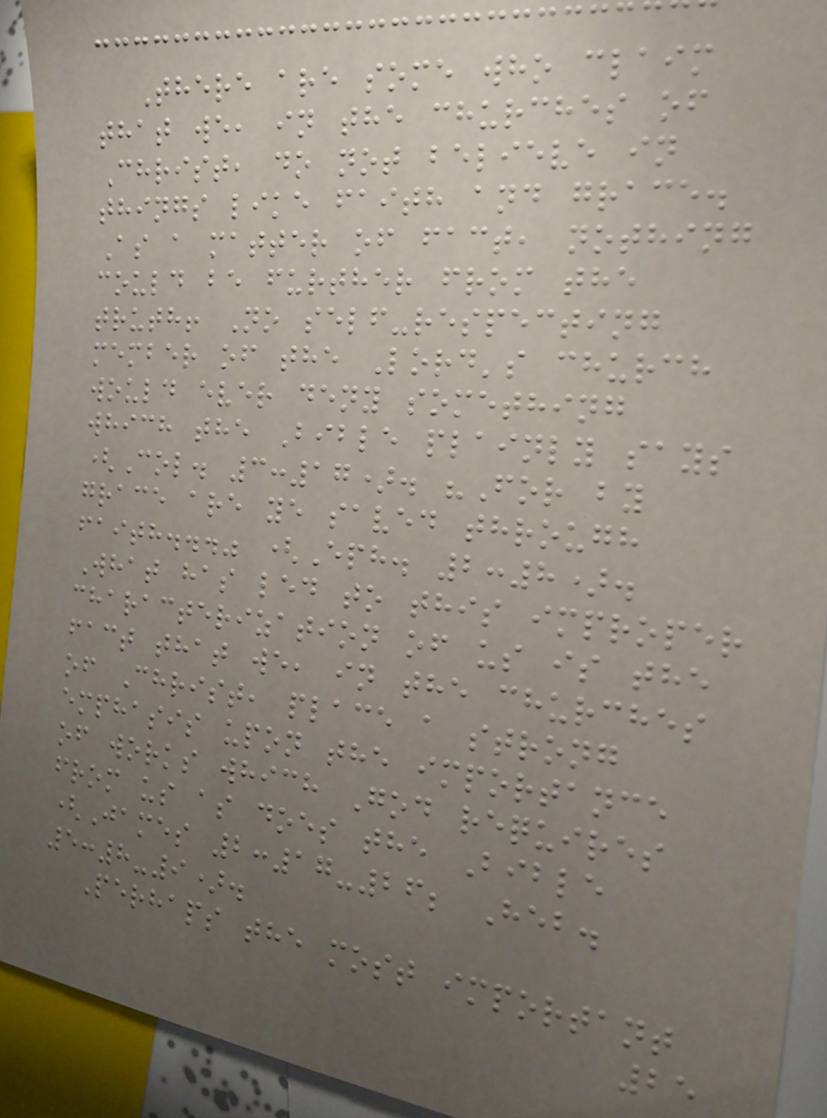There are some who claim
that we, in the churches of
Christ, do not believe in
things like faith and grace.
As a matter of fact, nothing
could be further from the
truth! No self-respecting
member of the Lord's church
would ever deny something
which the Bible plainly says
(Col. 3:17). "For by
grace are ye saved through
faith..." (Eph. 2:8).
What has led to this improper
characterization of us is the
fact that we, in the churches
of Christ, place a strong
emphasis upon the importance
of works which God requires
from us as does the Bible
(James 2:17-26; Heb.
5:8-9).
Perhaps the most important
25
